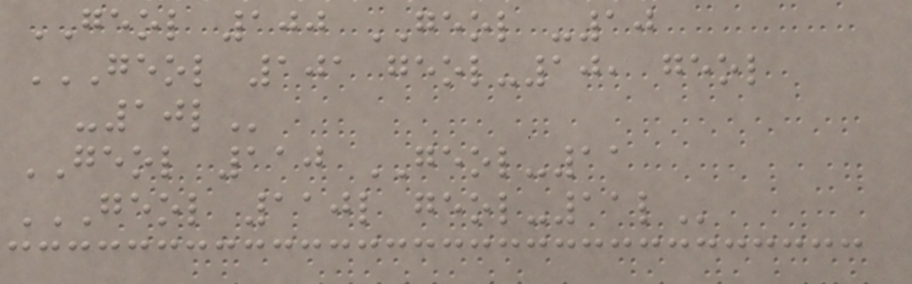GEOL 100 GEOL -10
GEOL 101 GEOL-10, GEOL
-10L
GEOL 110 GEOL-11
GEOL 110L GEOL-11L
